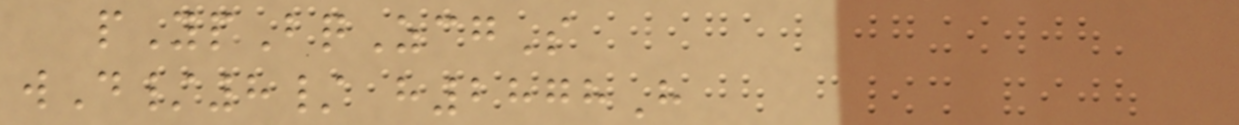pYpBqZcgS
wD/8/ h2878H
